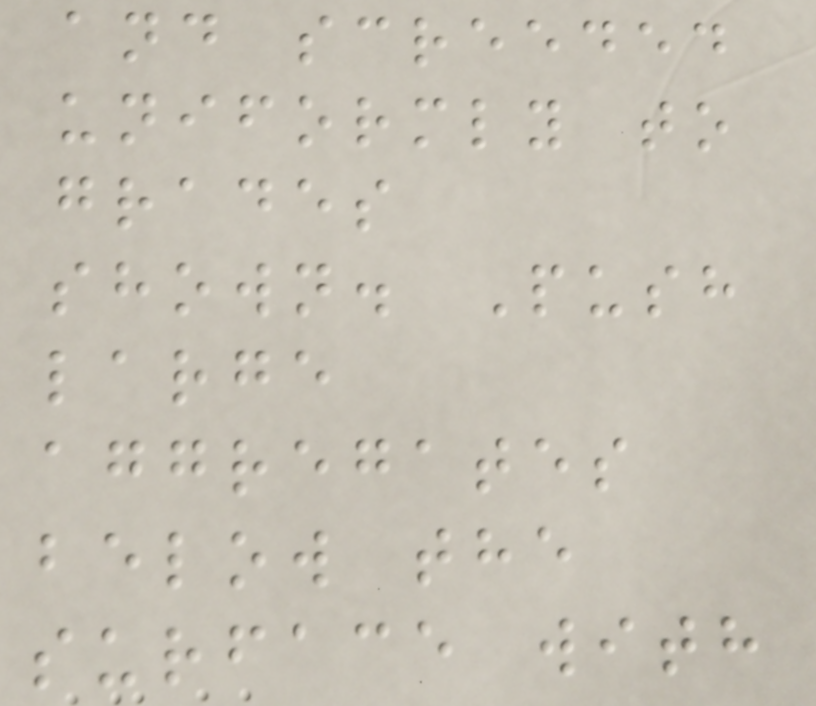and screeded
uniformly to
grades
shown. Push
large
aggregates
below the
surface with
